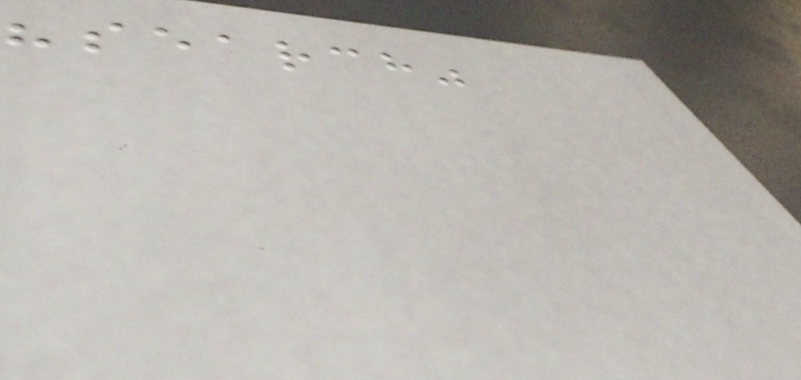"search"
